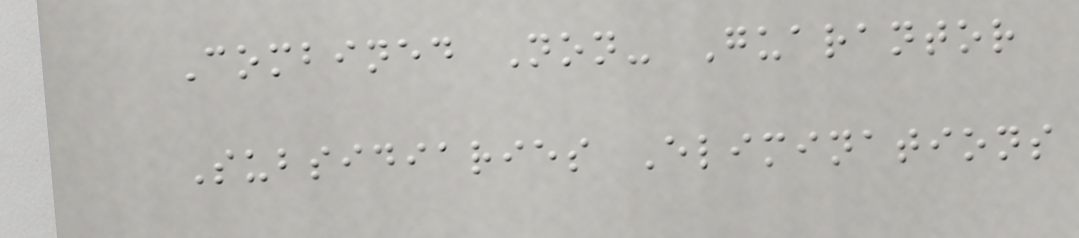Combined Non- Guarantor
Subsidiaries Eliminations
